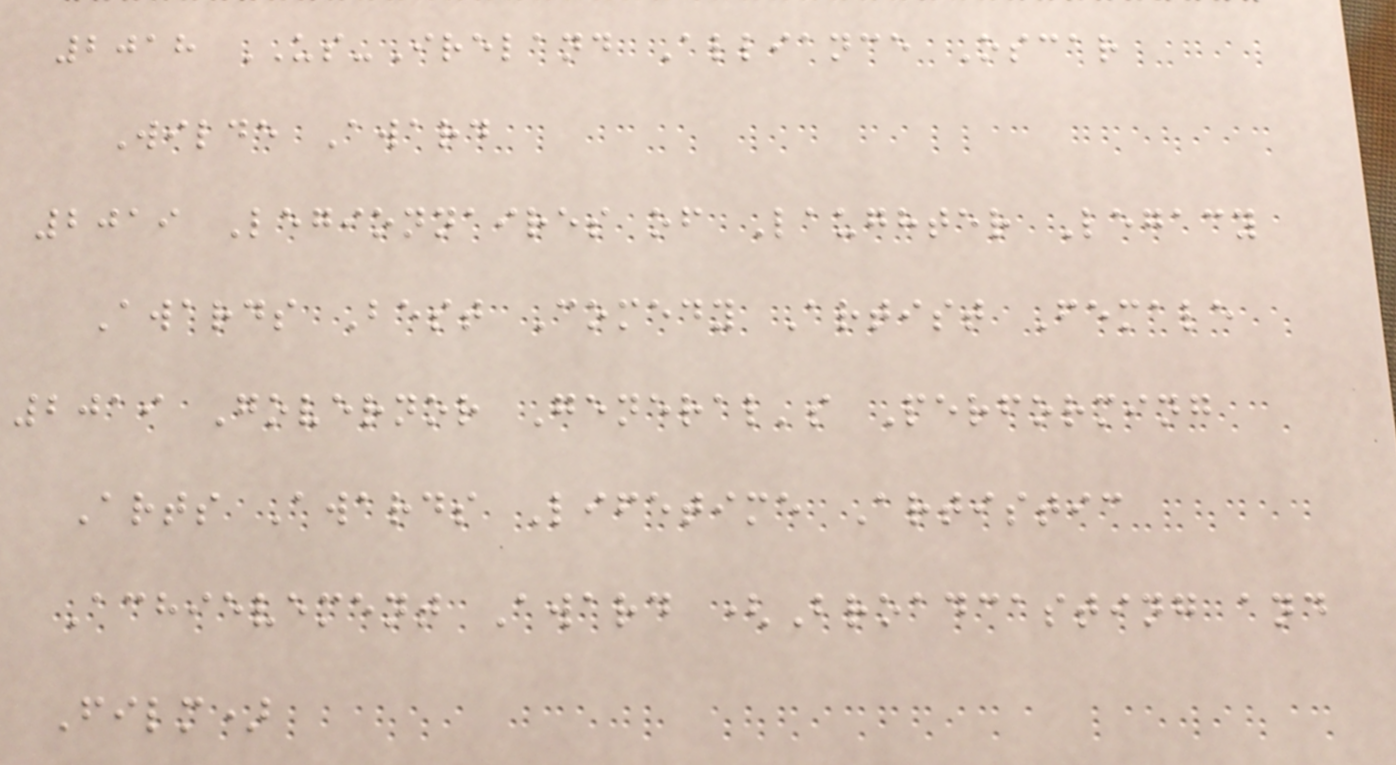2018 US-Ireland Alliance Oscar
Wilde Award
2019 Legionnaires of Laughter Legacy
Awards Best Comedy Artist Female
2019 Governor General's Performing
Arts Awards Lifetime Artistic
Achievement Award (Broadcasting and
Film)
